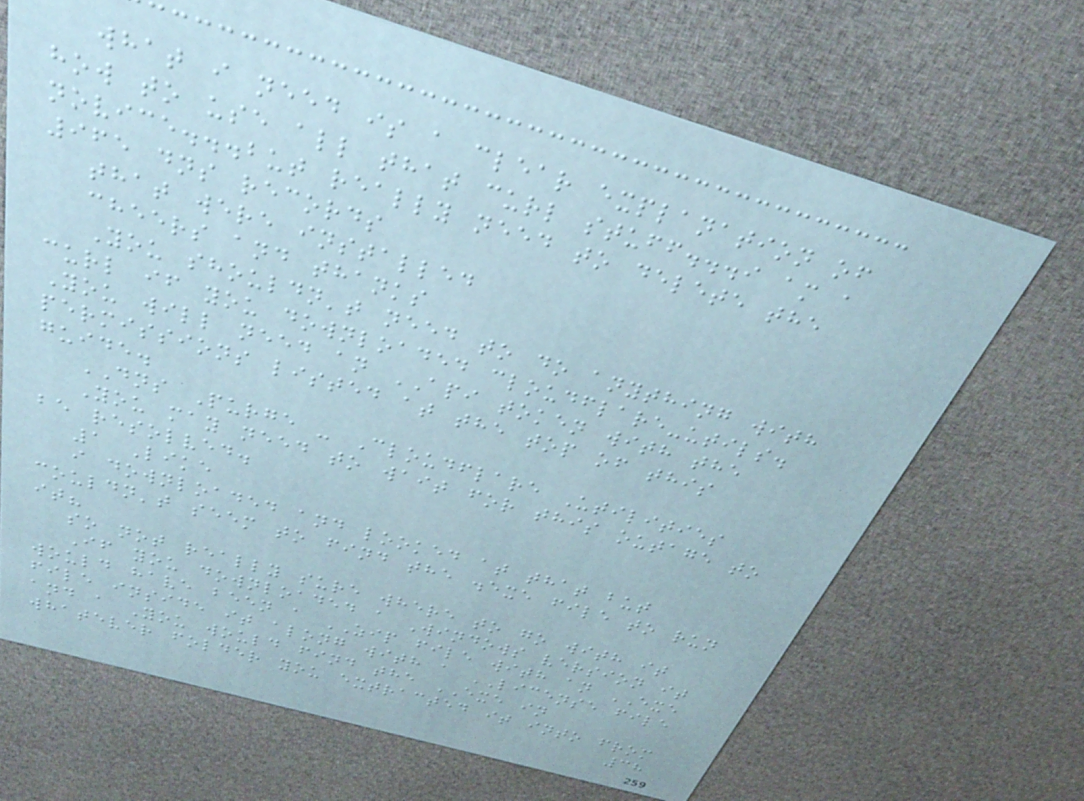what i need is a clear explanation of
how to use all that curl stuff...i am a
novice...but really need to delete the
965 dns records
that were installed
cheers and thanks
You shouldn't need to do anything with
curl if you downloaded cloudflare-utils.
You will need an API token with the
permissions listed at the top of this
guide.
DNS Purge - Cloudflare Utilities
You may need to wait for this outage to
be resolved.
1 Like
i downloaded and looked at that but
couldn't seem to find the .exe file to run
it?
so not really sure where to go with it
If you downloaded a Windows version it
would have been a ZIP file with an EXE
file inside it along with a LICENSE file
and a You would find the EXE in
whatever folder you extracted it into from
38
